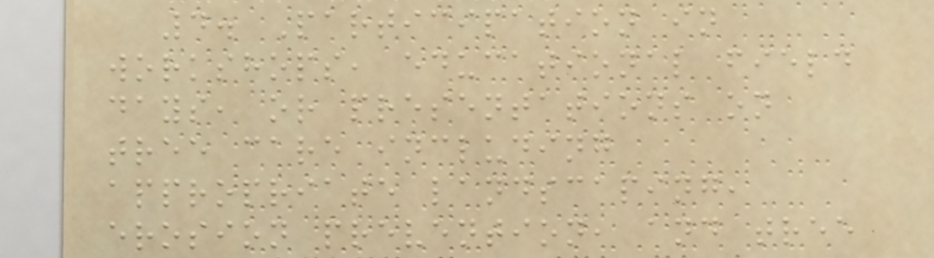4. Participation in
workshops, educational field
days, or presentations on
tree care including
appropriate landscaping,
erosion prevention, and tree
